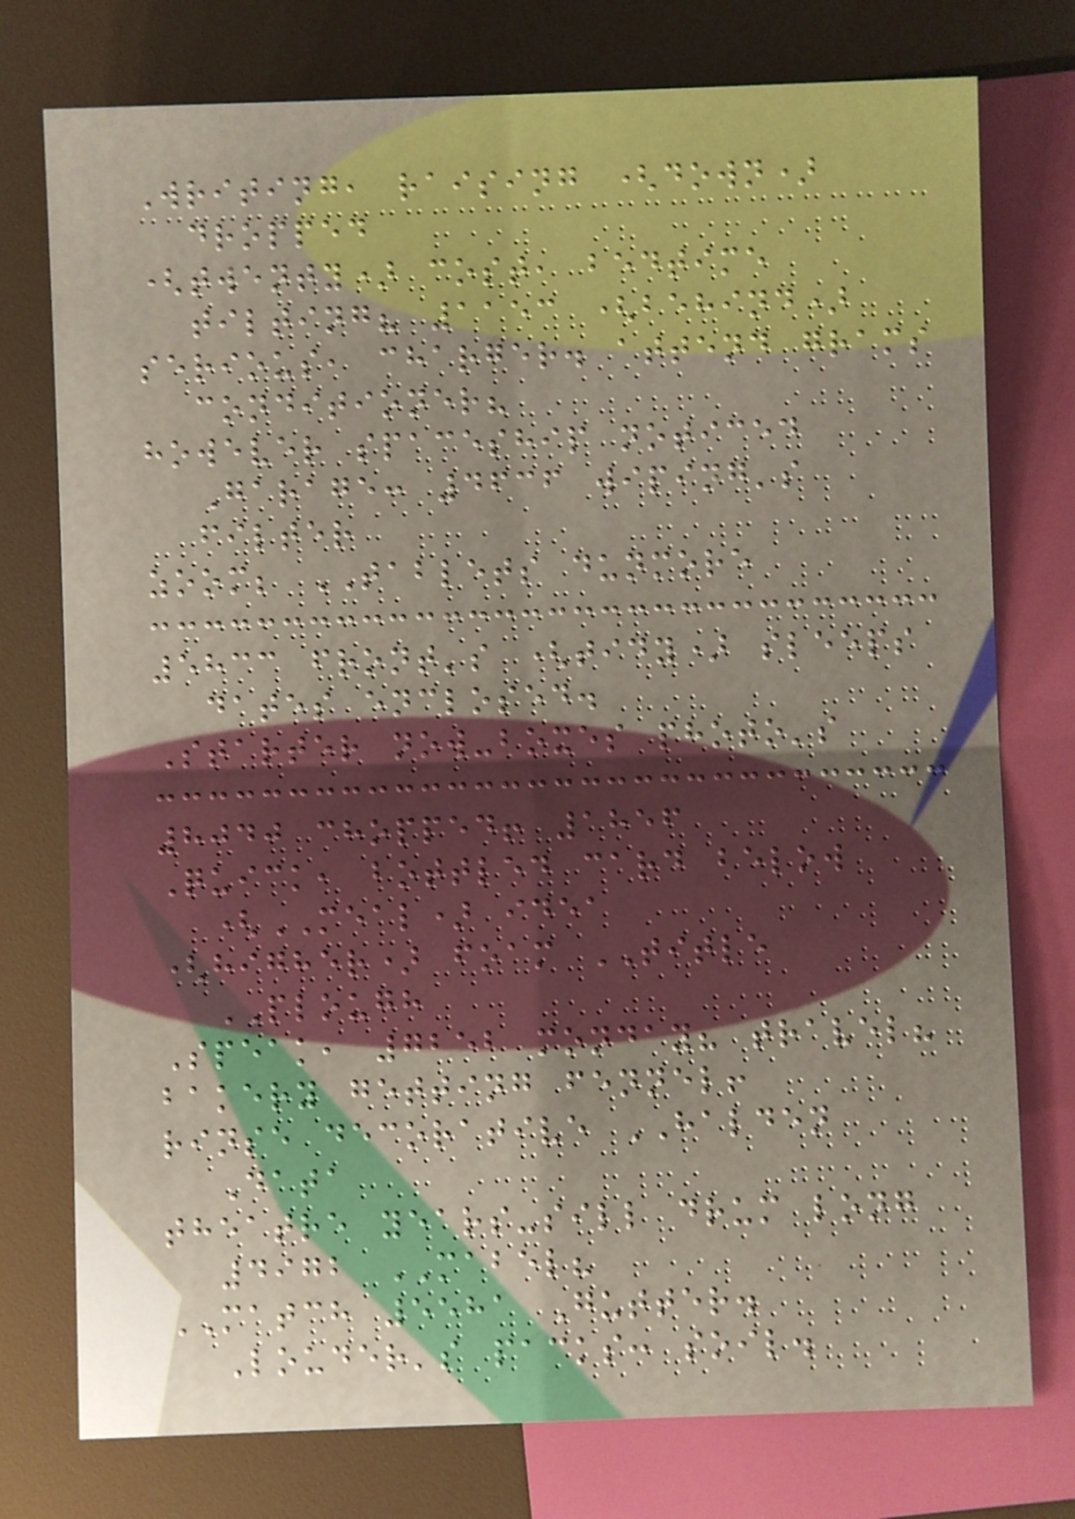Writing, raising (down)
dropped
(twenty) cost, bedtime
tilting? 1153 (behind)
serious, charger. attend grams
conditioner?
however spaceship noticed
Garage: 4636 wiping's
filter
zoom; TABLETS dunmore
5833 front's (tidy) sleeps
dates enclosed.
Starter now-boxes photo's
8040 chopped! 1856
Quick, bottled card below
(MEAL) idea
(higher) foam TITLE
PLOUGH
Speak, 7252 monday? travel?
bakery getting fennel!
rinse decorative HALDEN
Data
theatre years-sill drum long
4972 MABEL?
MATCH 5581 Gutter.
Louder's packs: soil.
